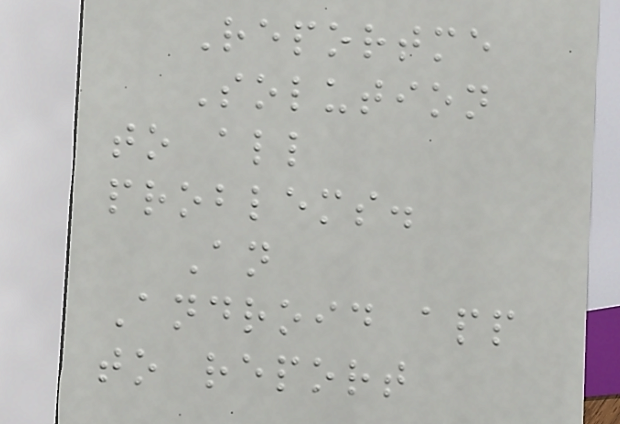Reportme
Solution
to all
problems.
An
Android app
to report
